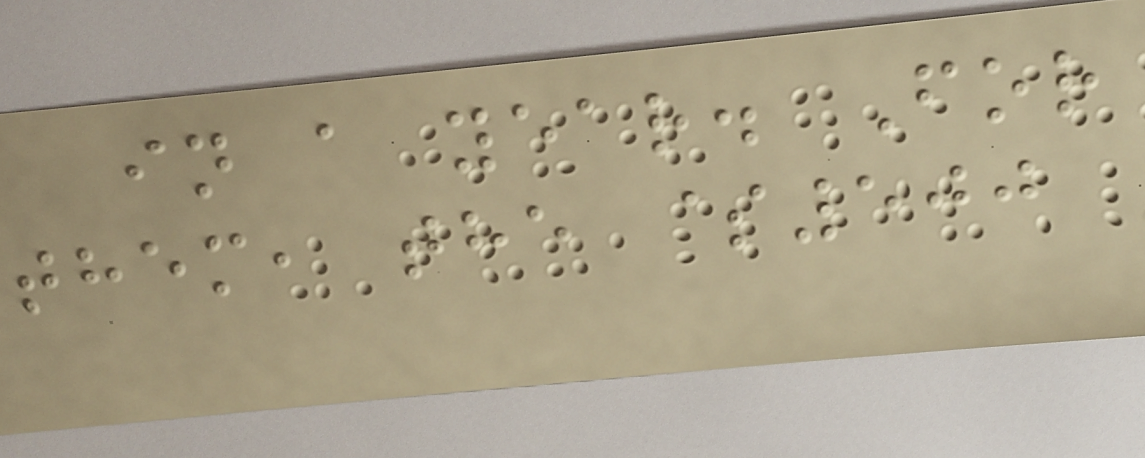in a year. For
them, the $500
